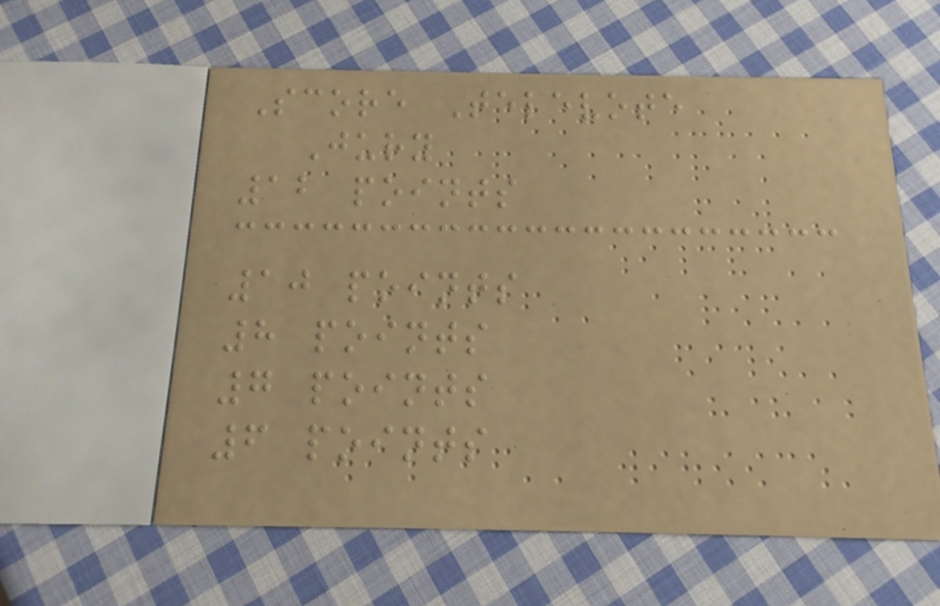Score Televote
Jury
12 points
10 points
8 points
7 points
6 points
